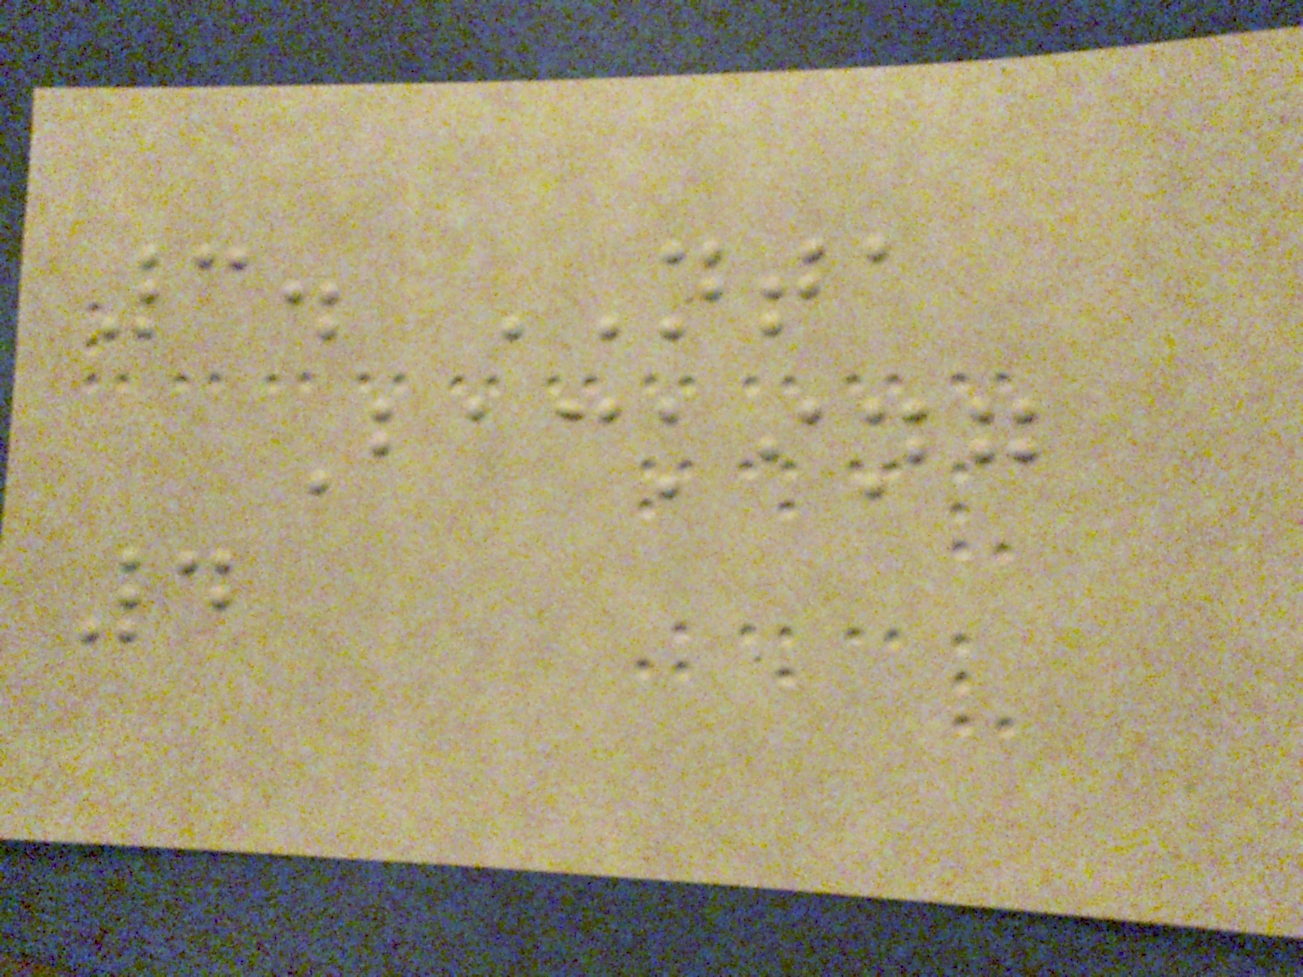3. NTA
Backing
4
